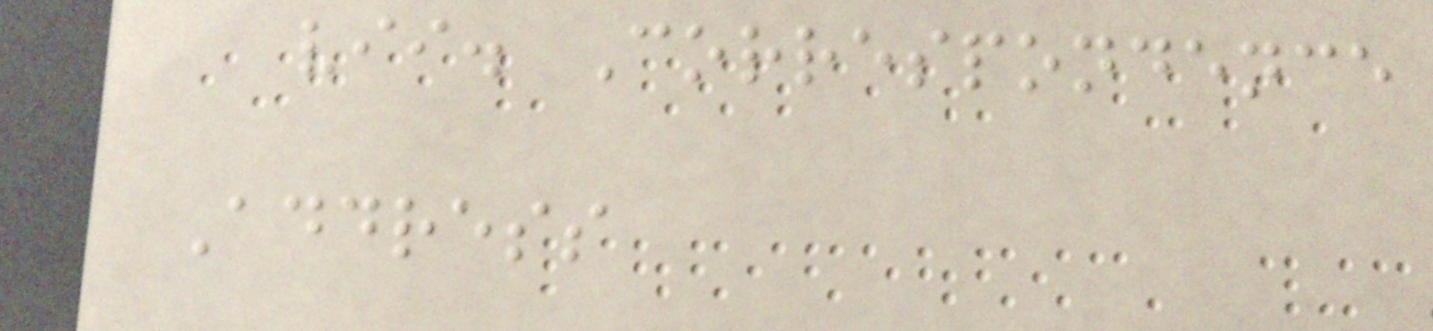vii. Correspondence
Address
